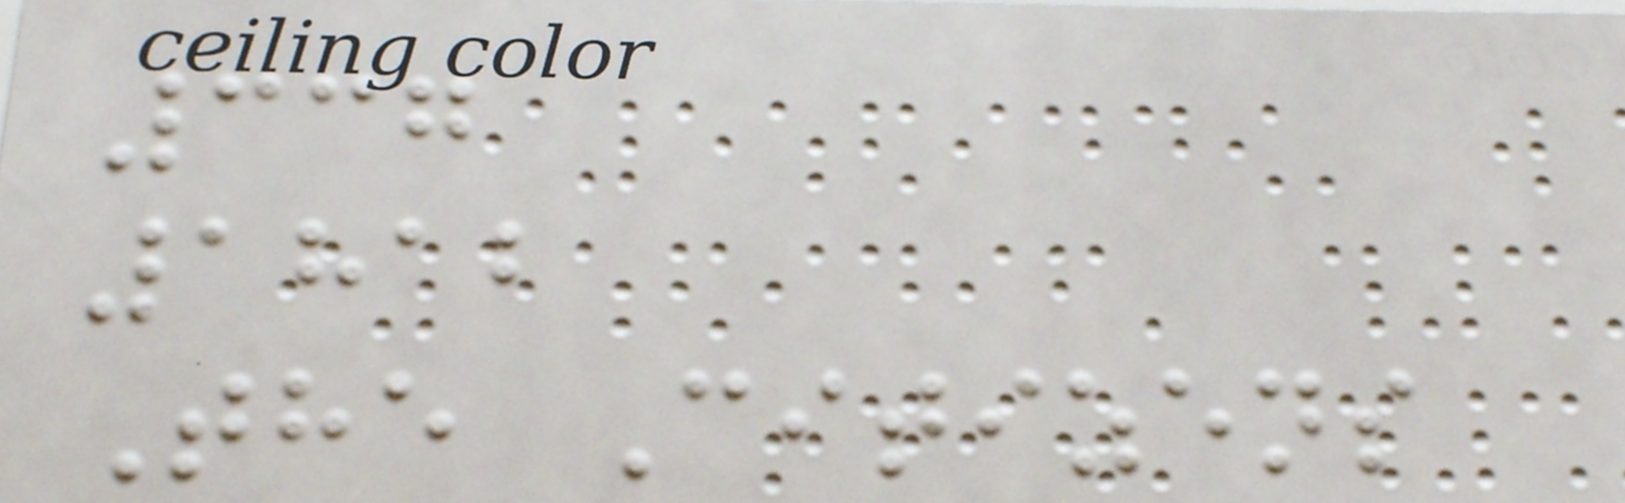337
1812
The Citizens
